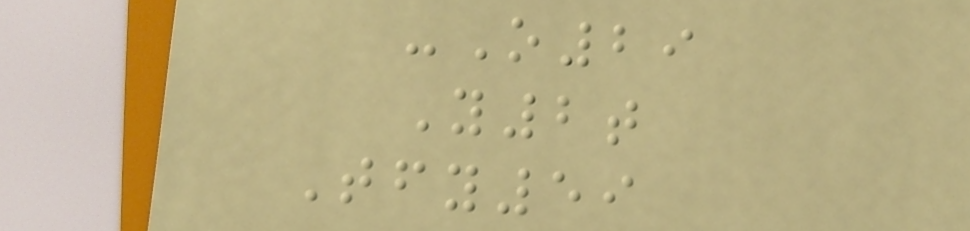-O29
Y2t
Tfy59
